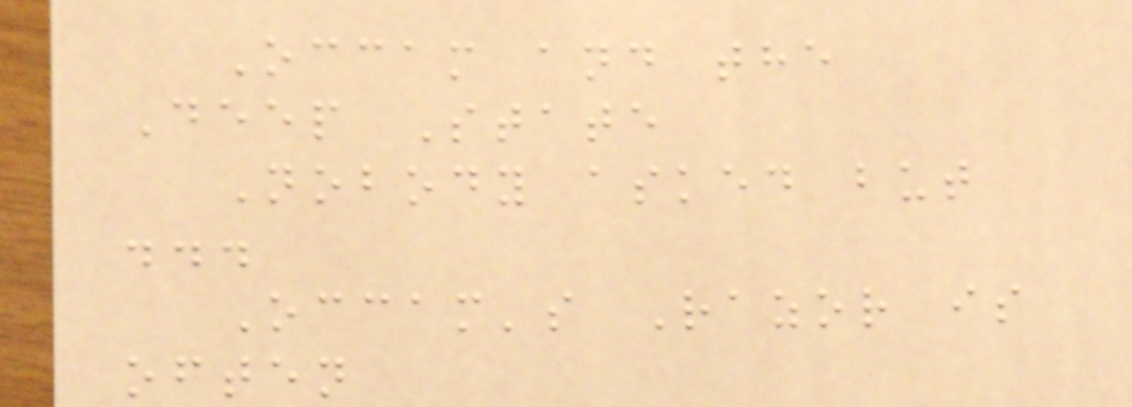Occam and the
Deep State
Nobody asked but
...
Occam's Razor is
often
